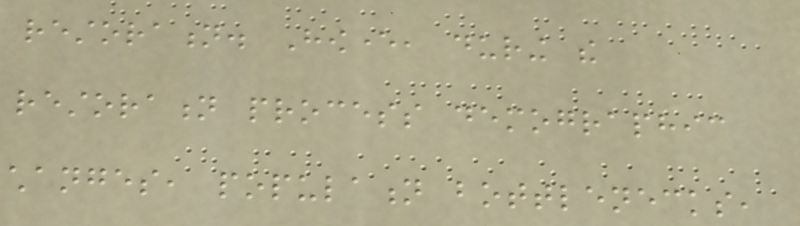restoration. However, during the
restoration process demographic
changes, population bottlenecks,
